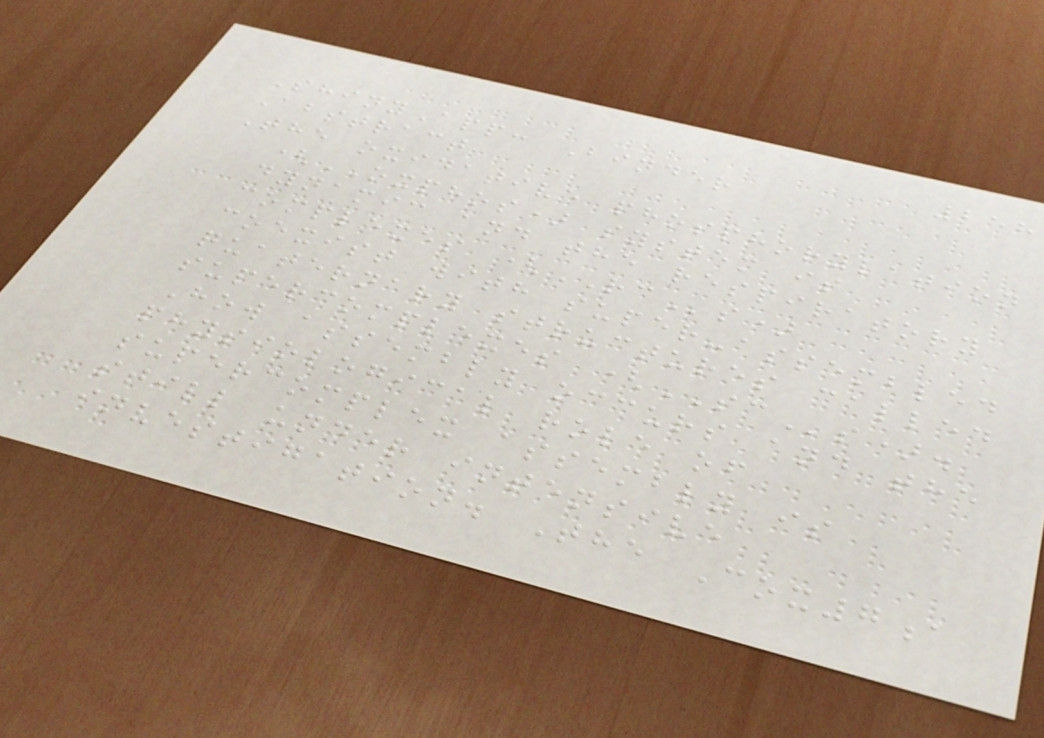258
ShinyApp: Binder
Abstract
The oxidative phosphorylation
(OXPHOS) system is
dynamic and the respiratory
complexes (RCs)
coexist with super-assembled
quaternary structures called
supercomplexes (SCs).
How assembly occurs and the
physiological role of
supercomplex assembly is
still under intensive
investigation. The Cox7a
